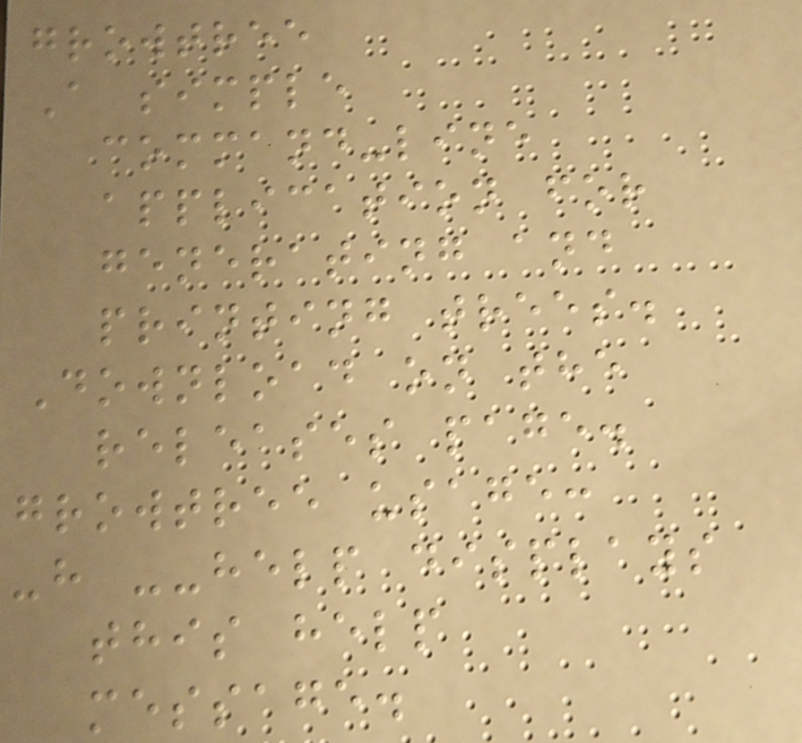growtree
A simple
command-line
application for
generating and
printing trees.
Download on the
releases page.
growtree usage:
-h --help displays
this help
message.
